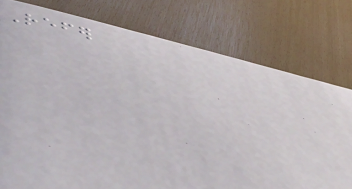Refer
